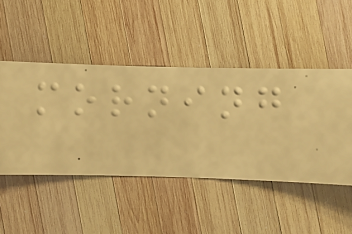morning
